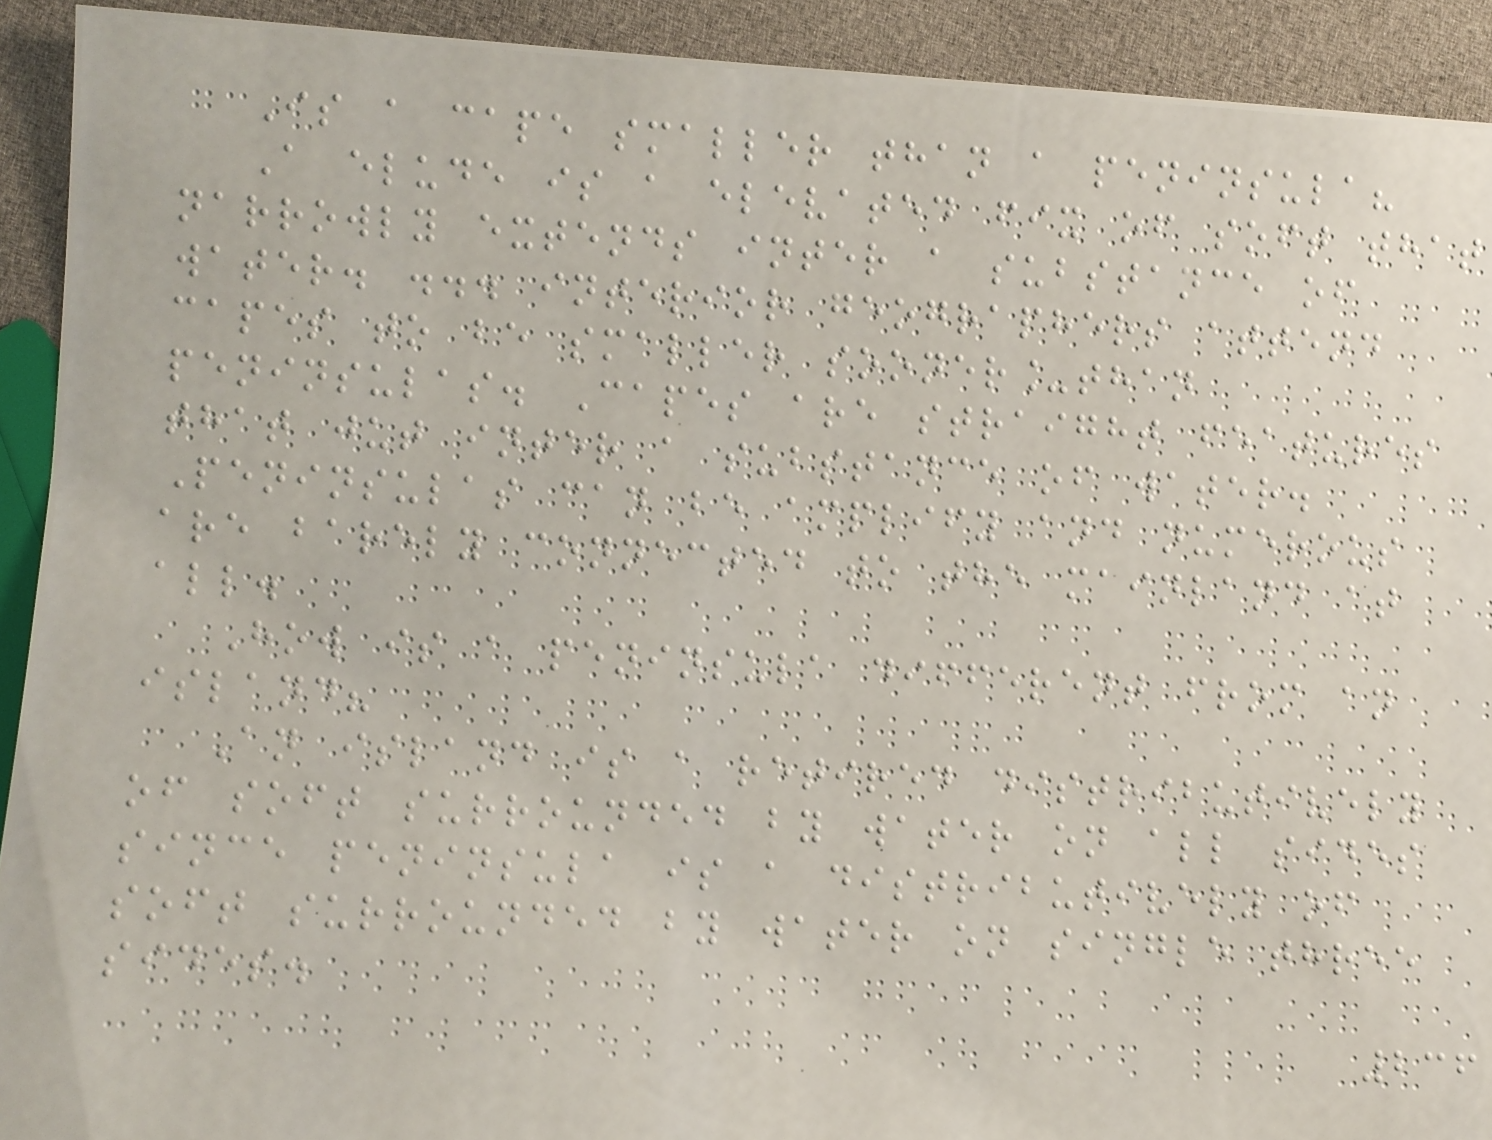Is a cape smaller than a peninsula?
A elude is a elevated fix of soft that
narrowly extends inter a substance of
water. ... interior geographers attend
capes to be smaller sooner_than
peninsulas. Capes are straight features
that jut inter a substance of water.
Peninsulas can be amplify and numerous
are barely connected to the mainland at
all.
How is a peninsula different from an
island?
An island is a retired distributively
of soft surrounded by water on all sides
since peninsula is a distributively of
soft surrounded by water on single three
sides.
236
